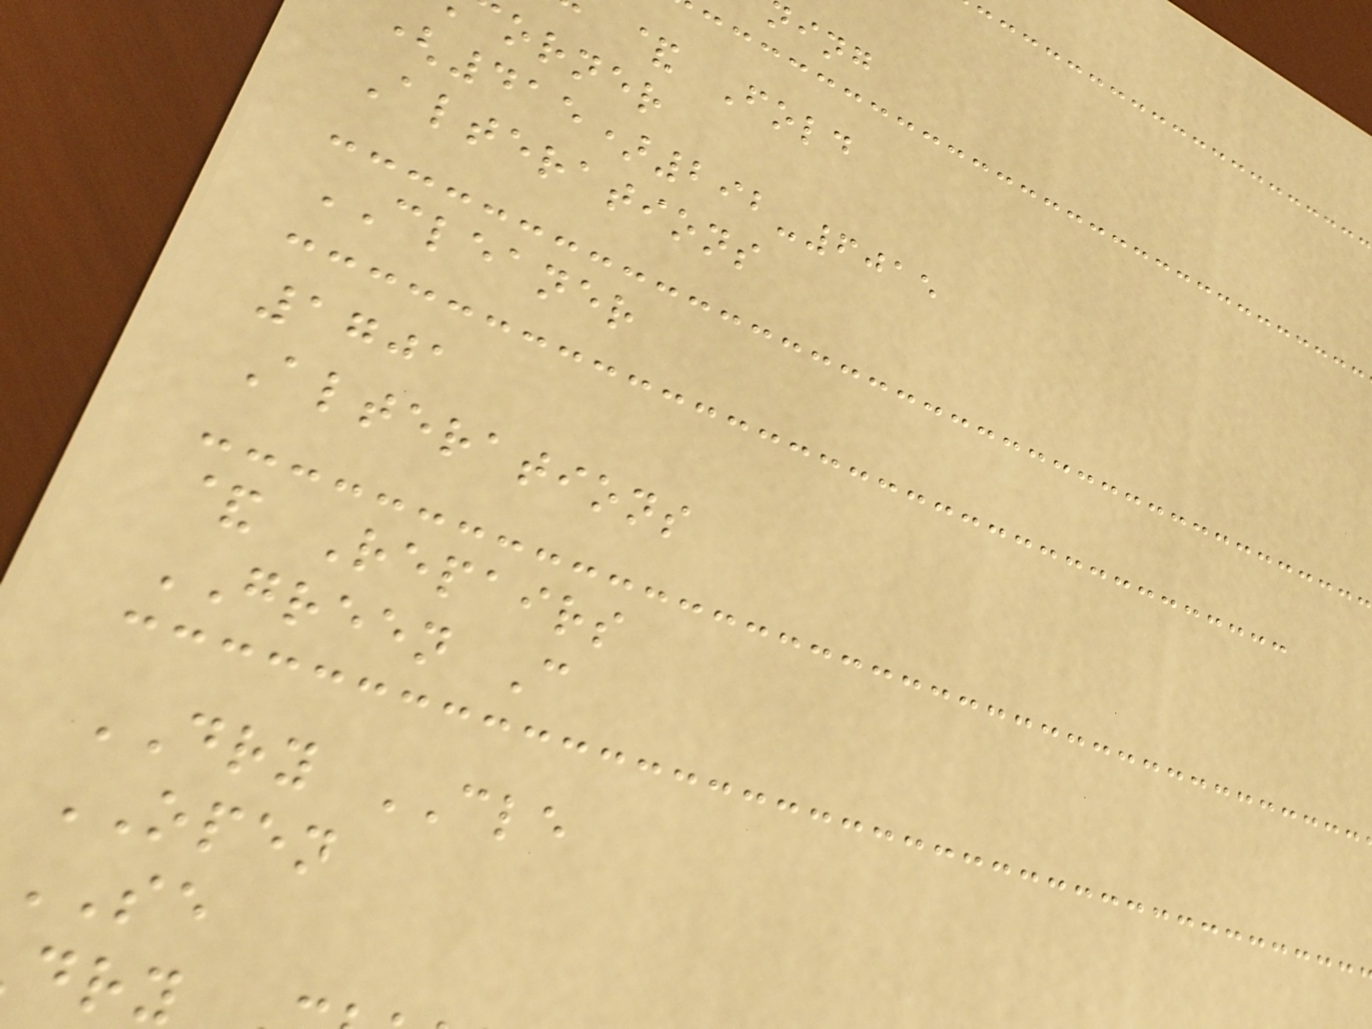& Fold
orner
(415)292-6015
Alterations
CLEANER
1701
Alterations
& Repairs
GREEN C
DRY CLE
OPEN
SE
